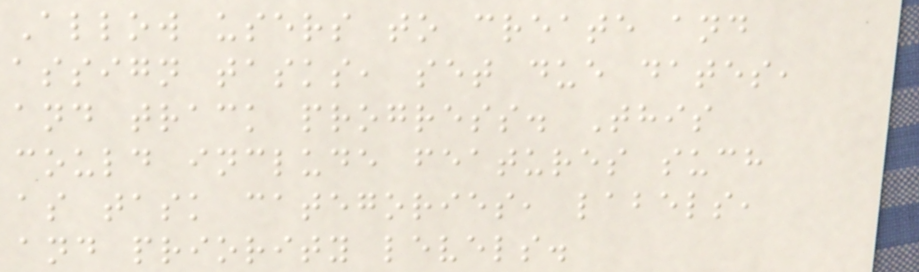Allow users to create and
assign tasks, set due dates,
and track progress. This
could include features such
as task categories, labels,
and priority levels.
